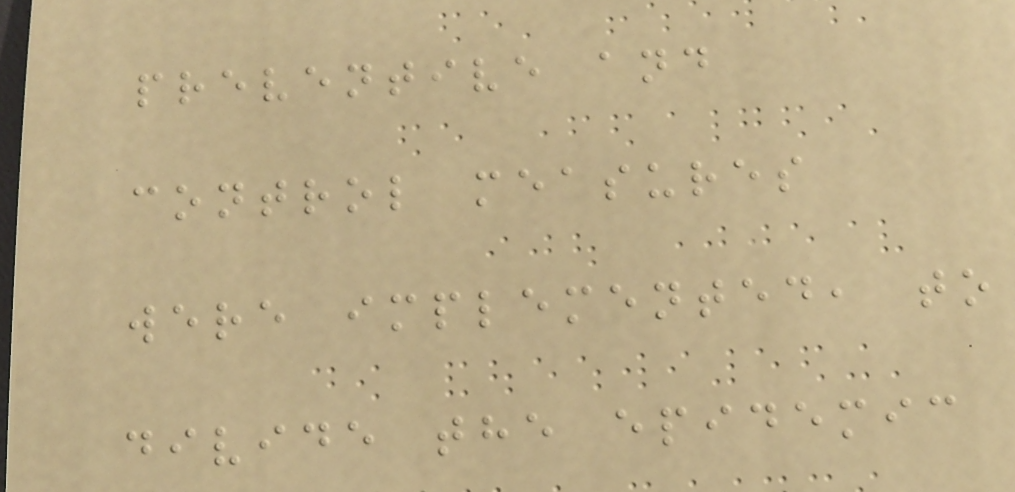preventive and
control measures
were implemented, to
divide the epidemic
